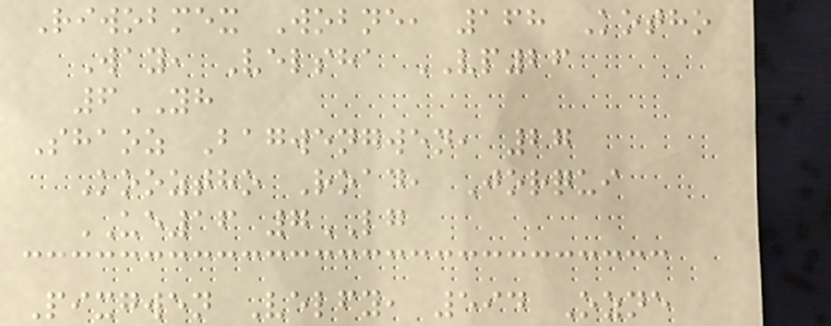Riwobmex Wobne, 168 Kotho
Way, Velsha VP26
6YH
Shaoz Bagwengwen, 27
Kooztho Road, Jorqui
UE16 7LG
Pixgwen Velfy, 594 Ozne
